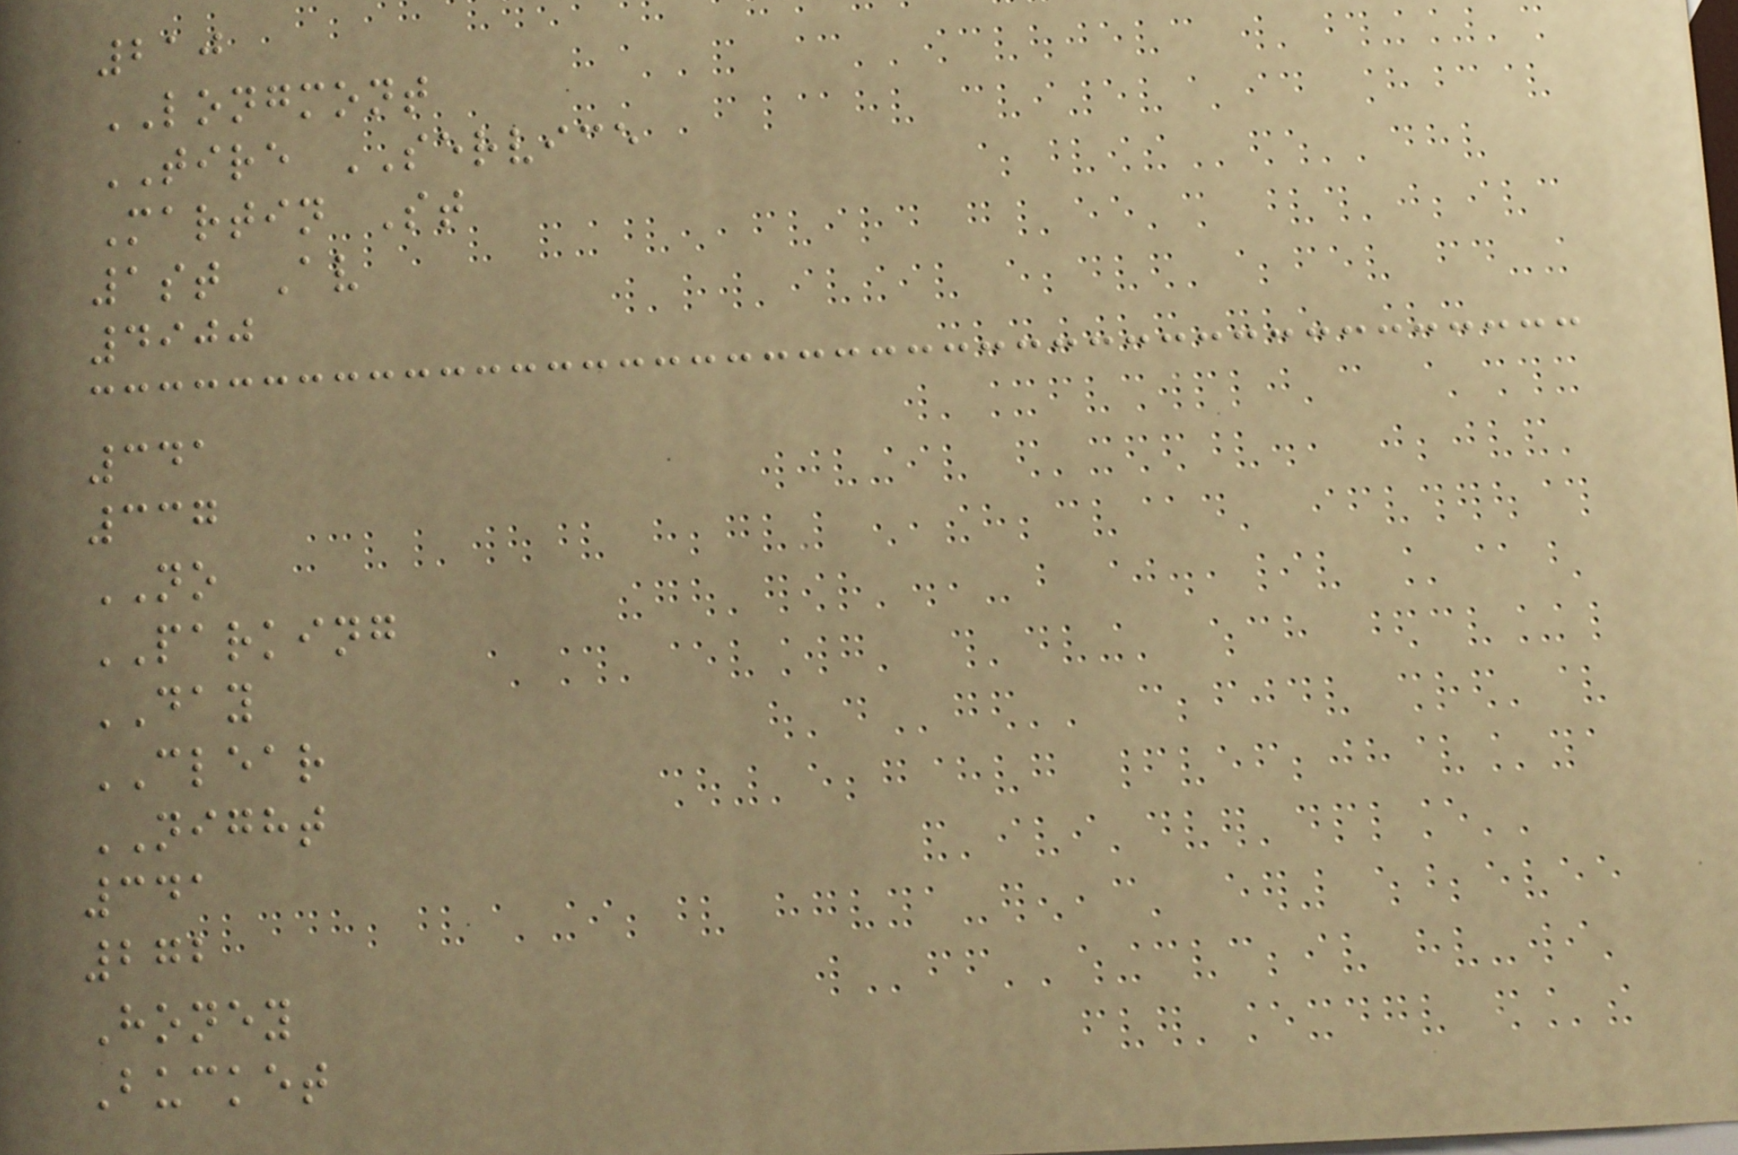210
LONGMONT
TIRE SERVICE
Martin St
1st Av
4900
341
337
NO
PARKING
DAY
CLEAR
NIGHT
341
272
Honey
Bucket
